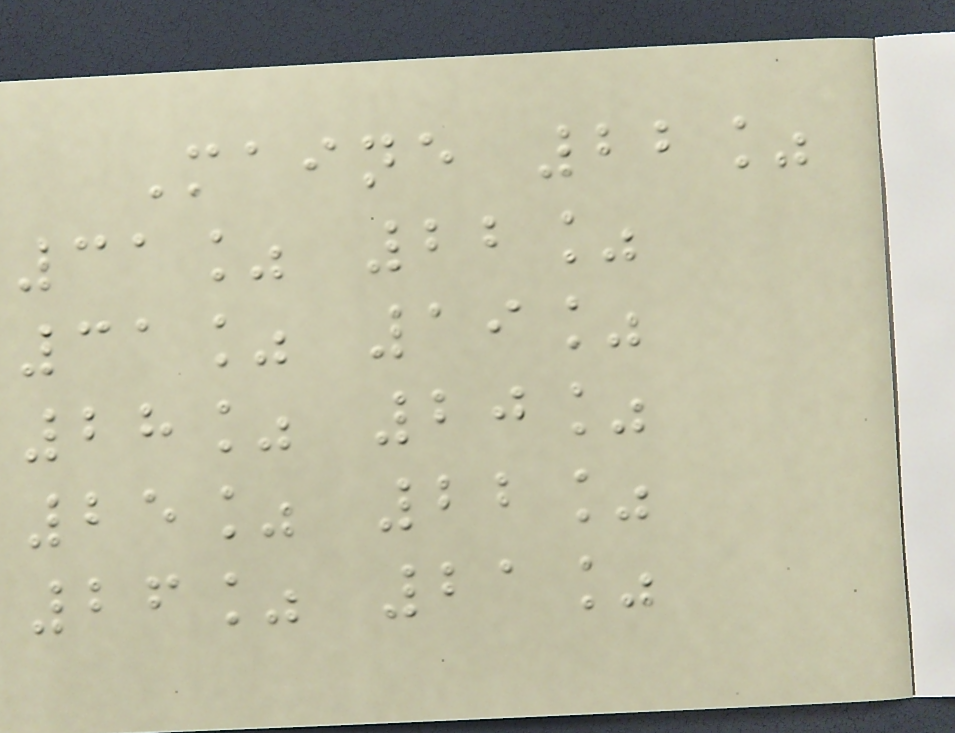Maine 22%
31% 22%
31% 19%
28% 20%
25% 22%
26% 21%
